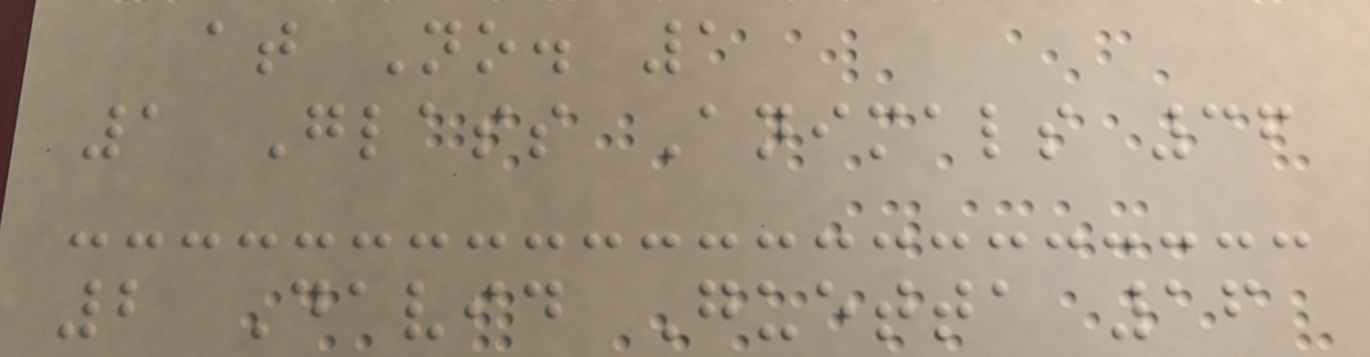at No. 1
1 Glass Animals 36
2 David Guetta 16
